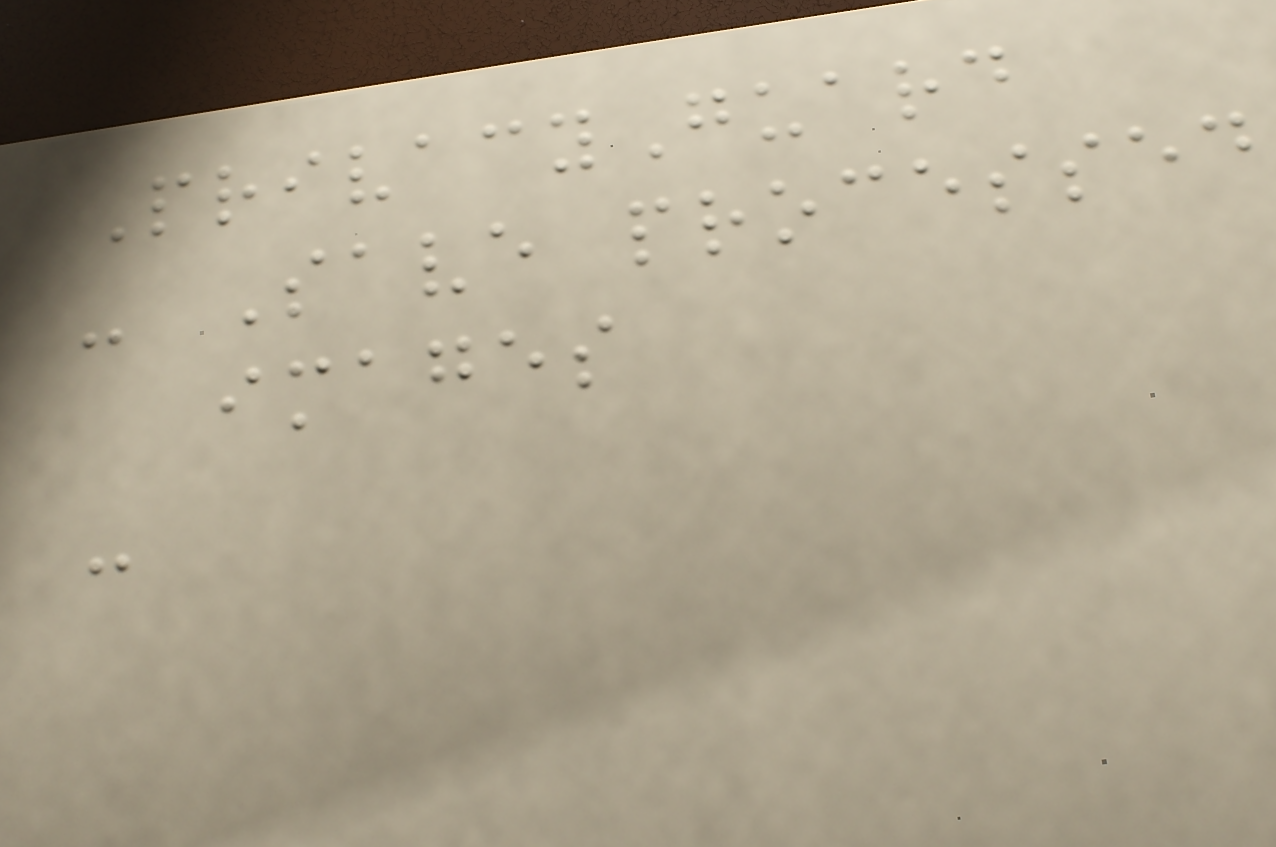PrivacyGuard
- Save processed
images
-
